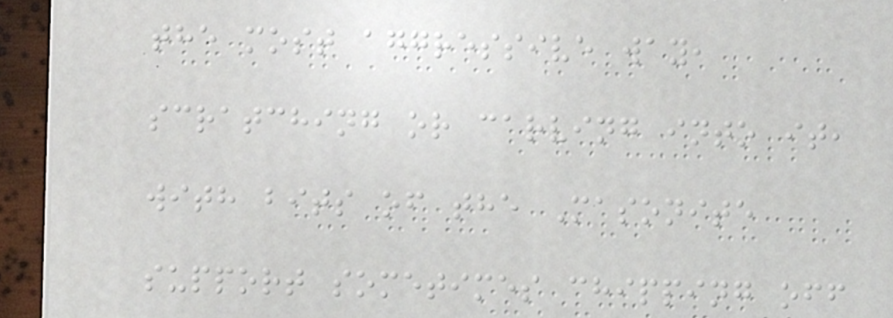the most aggressive way,
scratching or carving into it,
with bits of the Masonite
support sometimes chipping off
